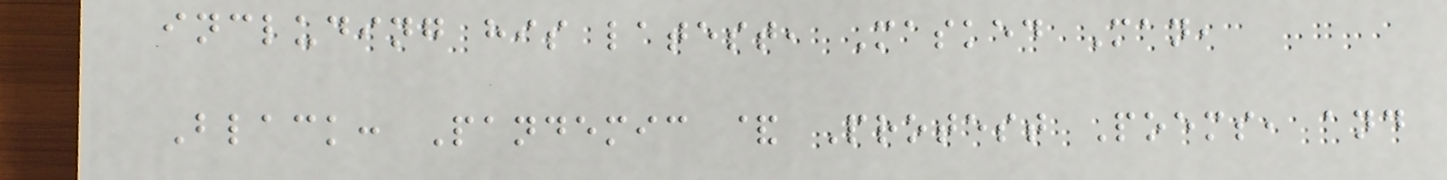including his latest, Masked Man,
Black: Pandemic & Protest Poems, and
